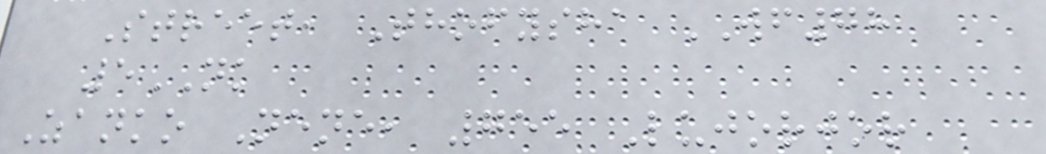Street, Thofysha WF78
5NK
Zanko Nene, 755 Lujorjor
